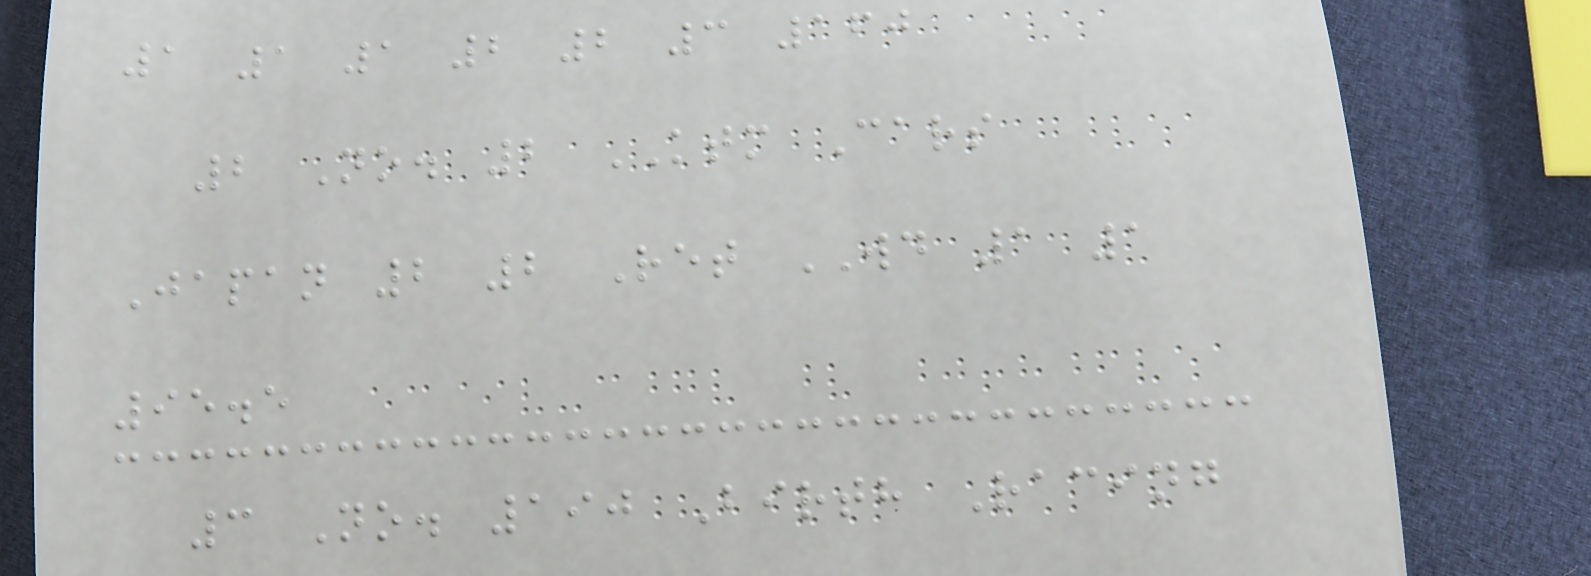1 1 1 2 2 3 160
2 No. 2 KTM Cars
Japan 2 2 Ret WD 1 1
95.5
3 No. 190 Birth Racing
